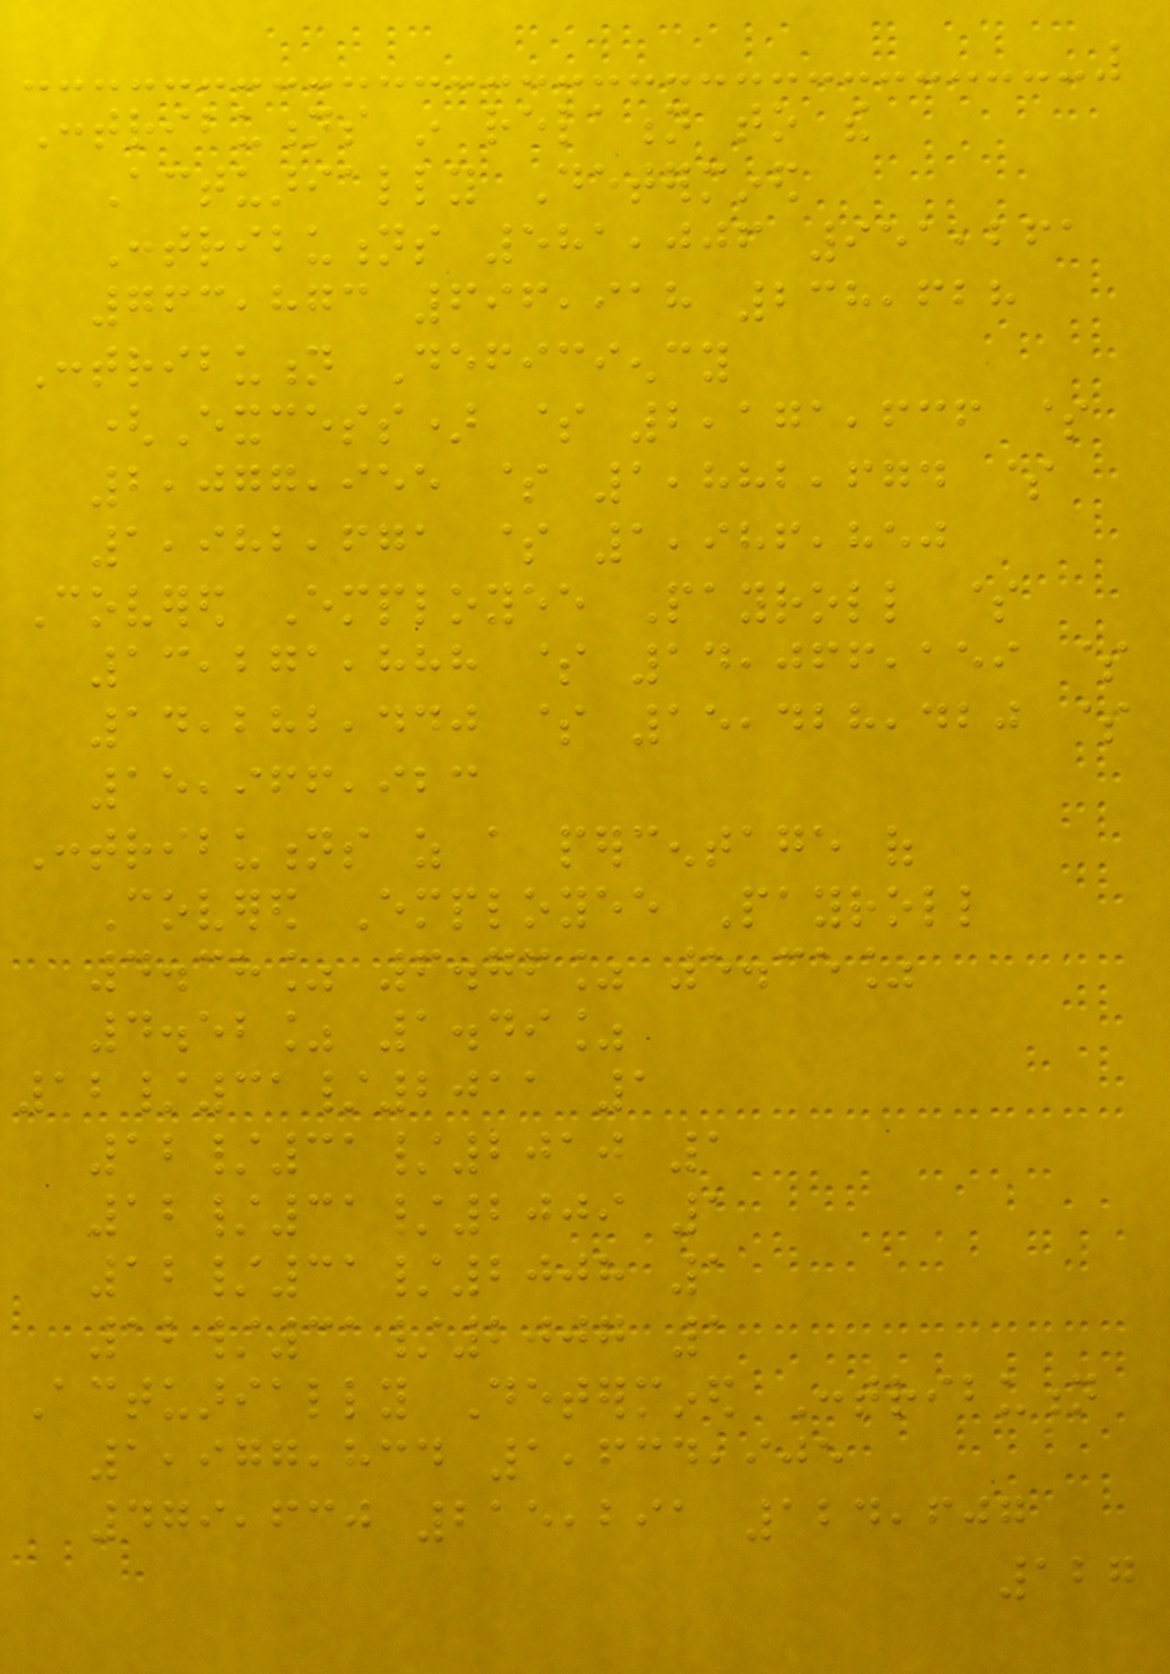Contributions in relation to the
Actuarially Determined
Contributions 581,006 951,261
763,873 696,918 238,628
Contribution Deficiency
(Excess) $ 2,171,636 $
2,077,955 $ 1,882,674 $
1,982,671 $ 1,986,850
Covered Employee Payroll $
13,271,888 $ 14,066,159 $
14,282,440 $ 15,428,420 $
15,966,923
Contributions as a percentage of
Covered Employee Payroll
4.38% 6.76% 5.35%
4.52% 1.49%
12/31/2011 1
12/31/2010 1
12/31/2009 1
12/31/2008 1
12/31/2007 1
Actuarially Determined Contribution
1,977,834 1,634,905
479,630 215,291 124,607
127
